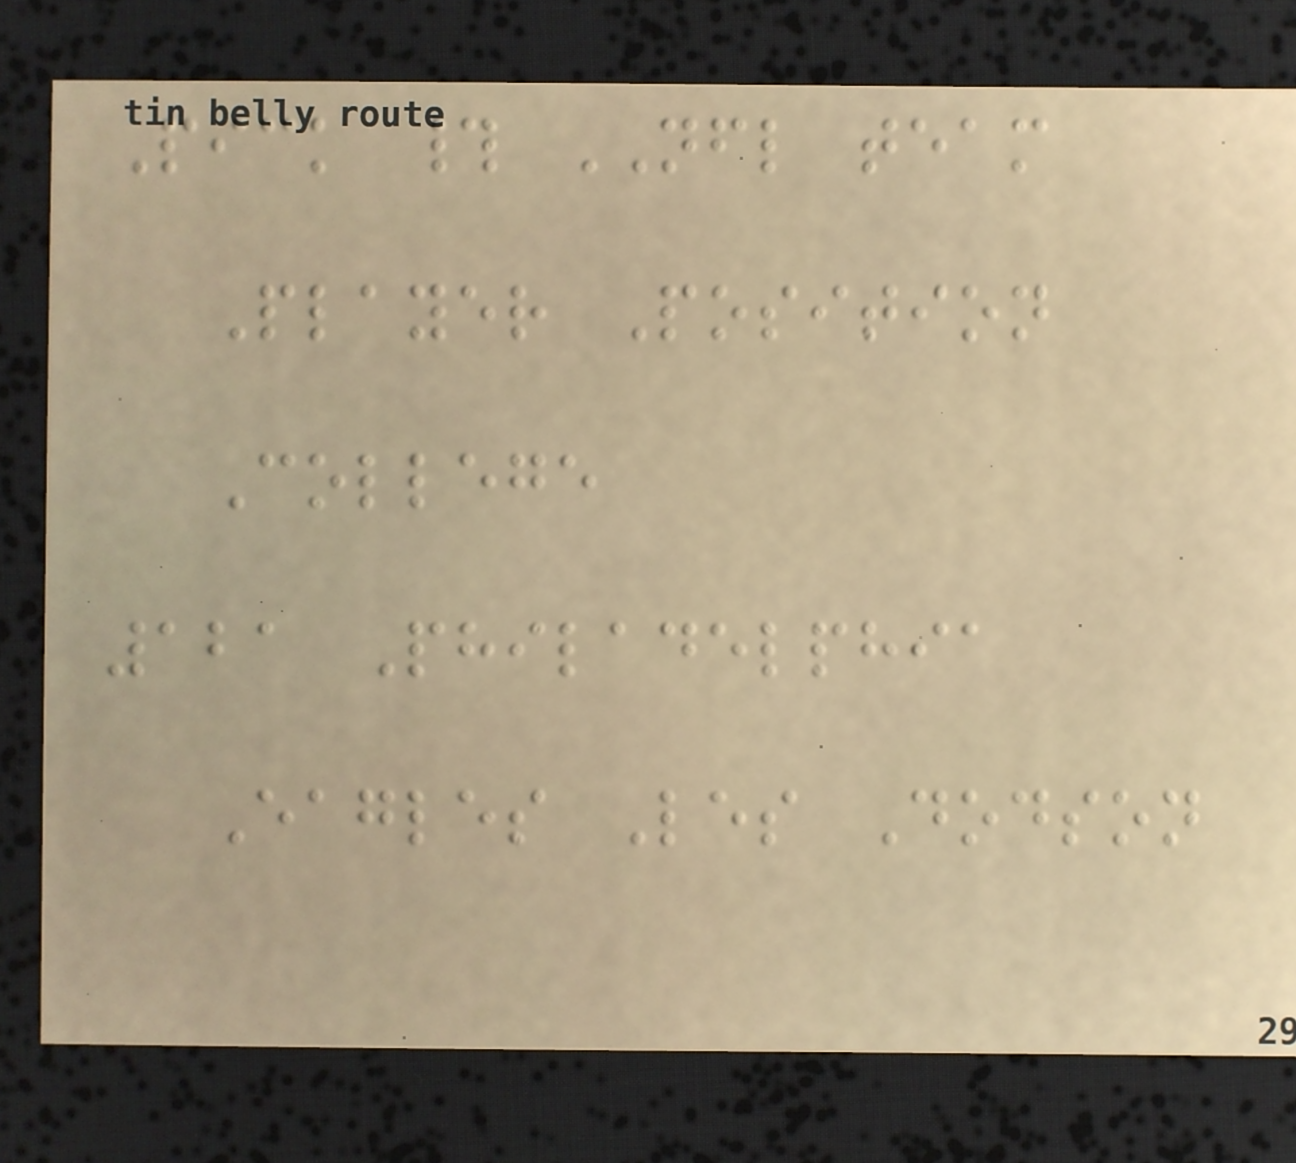Pick # NFL team
Player Position
College
121 Philadelphia
Eagles Les Dodson
